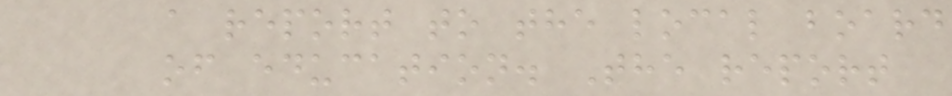a report to the local board
of education. The report
